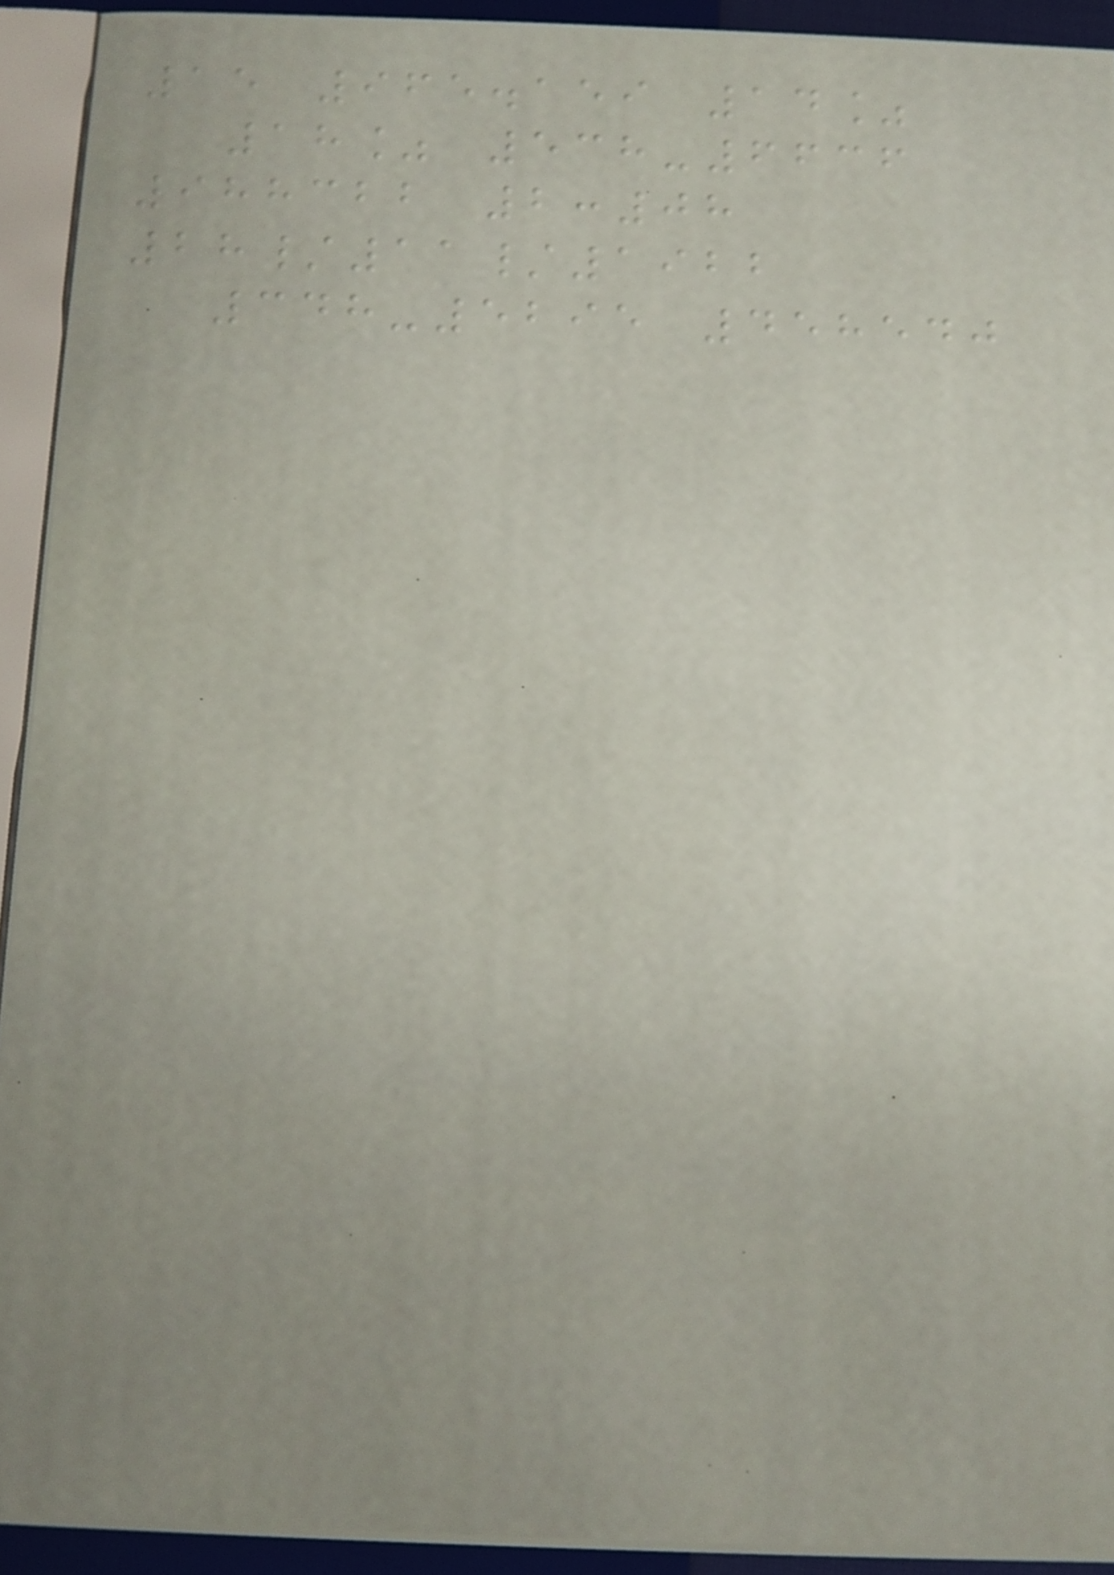15 965.159 14%
18% 538-6636
988322 2:08
28/11/1922
348-5295 458540
